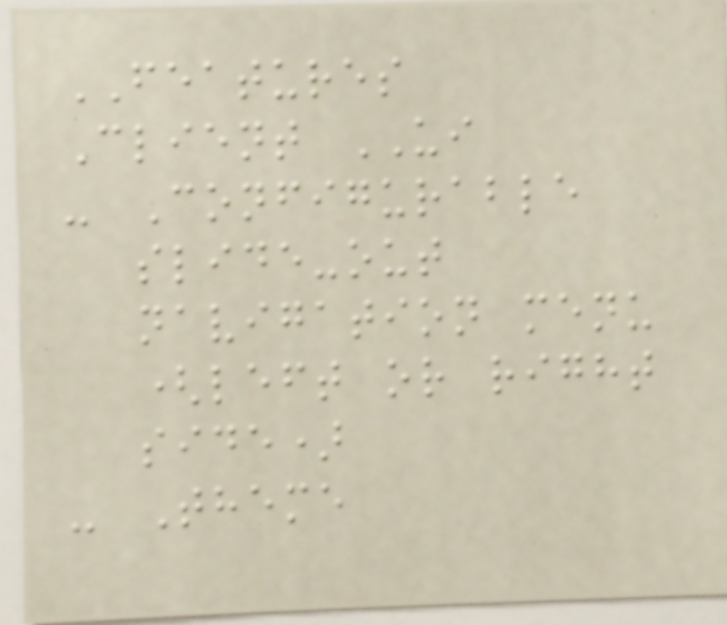FEATURES
Client UI
- Configurable
slide-out
navigation menu
(left or right
side)
- Theme
